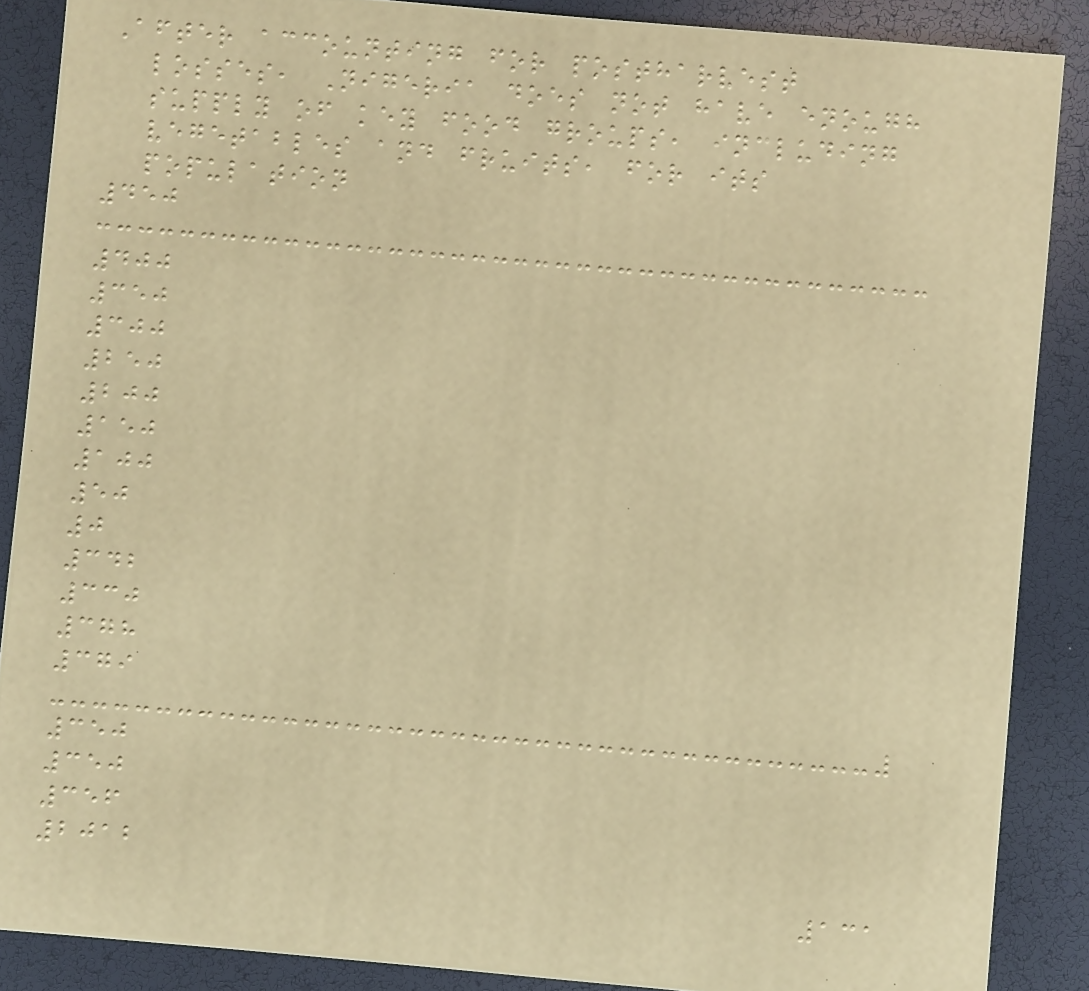After accounting for postharvest
losses, Nigeria does not have enough
supply of key food groups, including
vegetables and fruits, for its
population
450
400
350
300
250
200
150
100
50
0
342
330
378
379
350
350
356
2012
131
